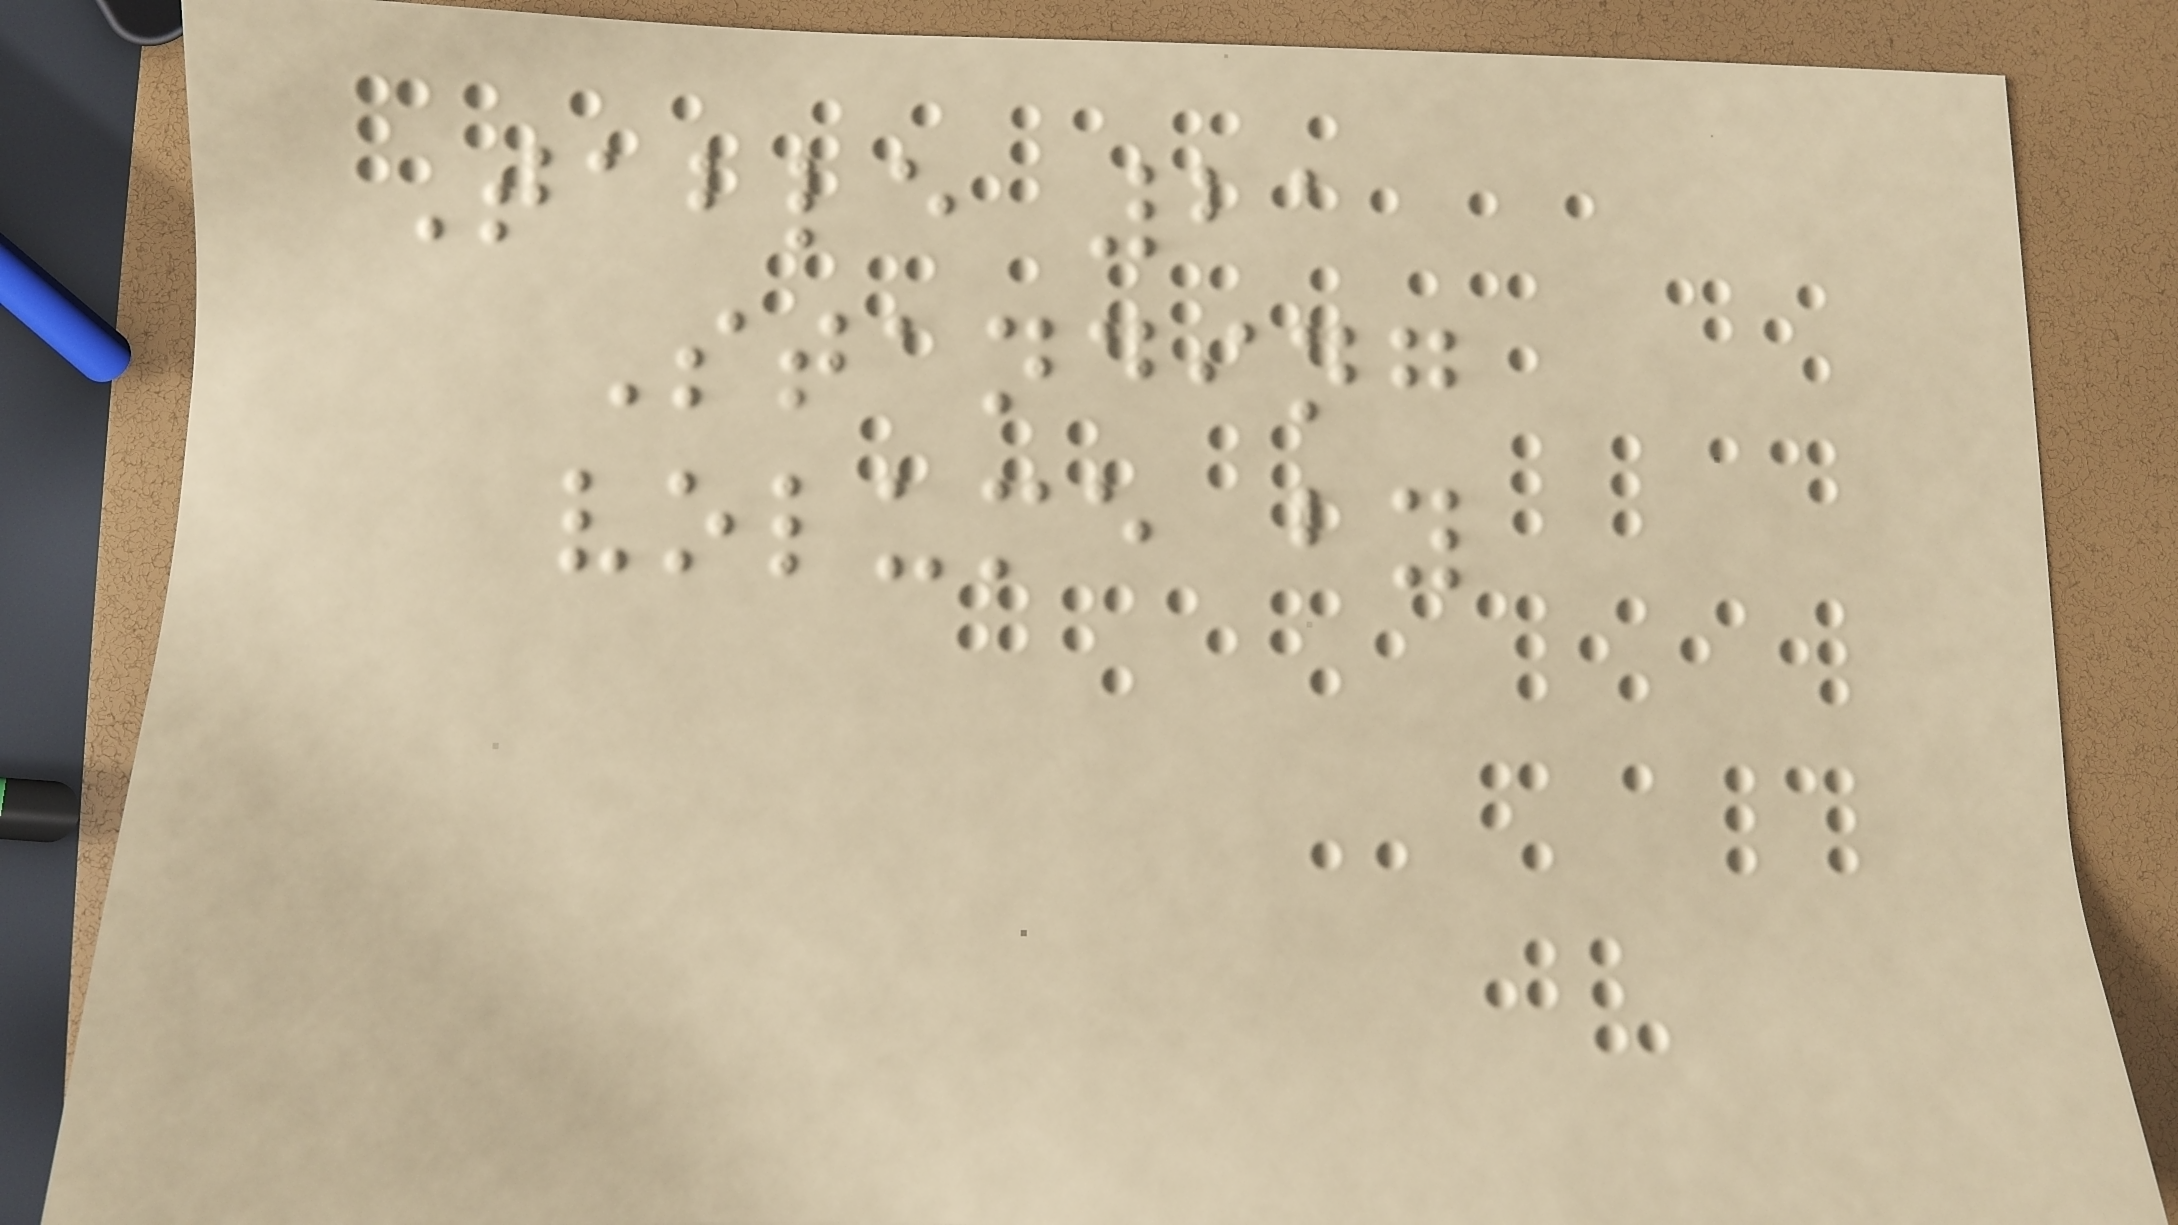Table 21
Standing
volume by
